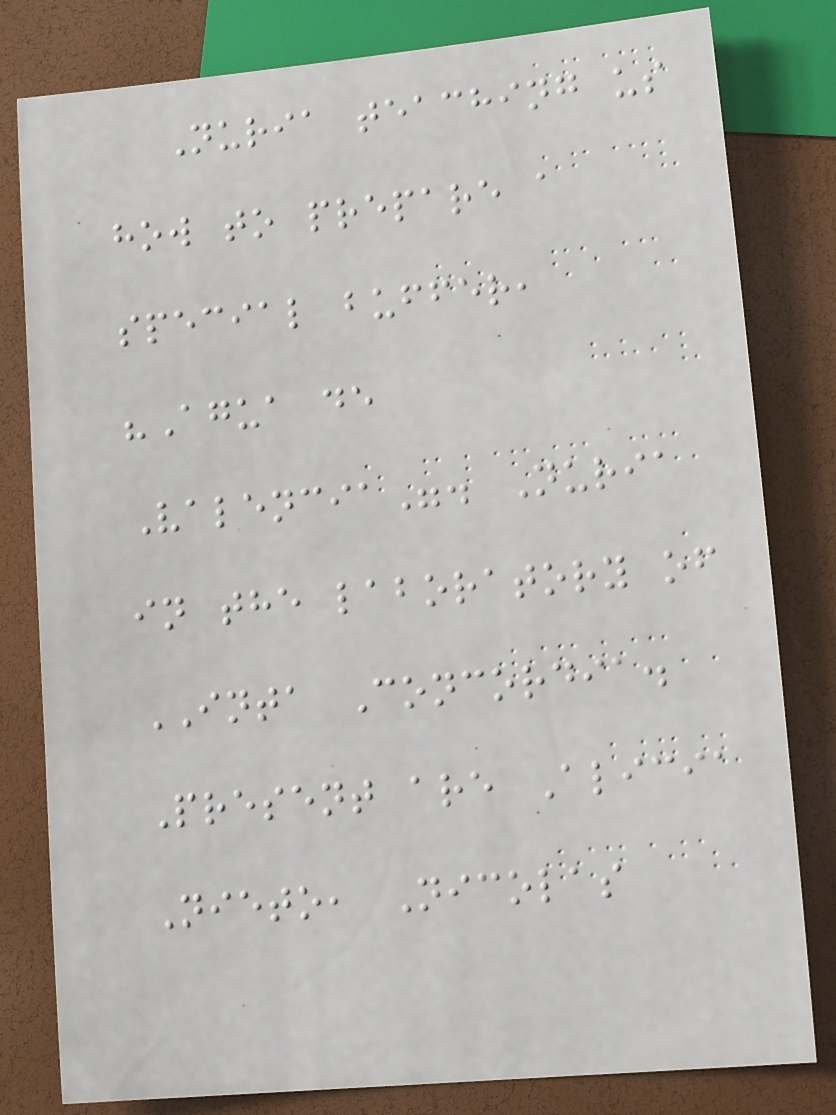Nuria teaching us
how to prepare a
special buffer,
"Agua de
Valencia". Nuria
in the laboratory of
INTA Concordia.
Present are Alicia
Nieto, Nicolas
